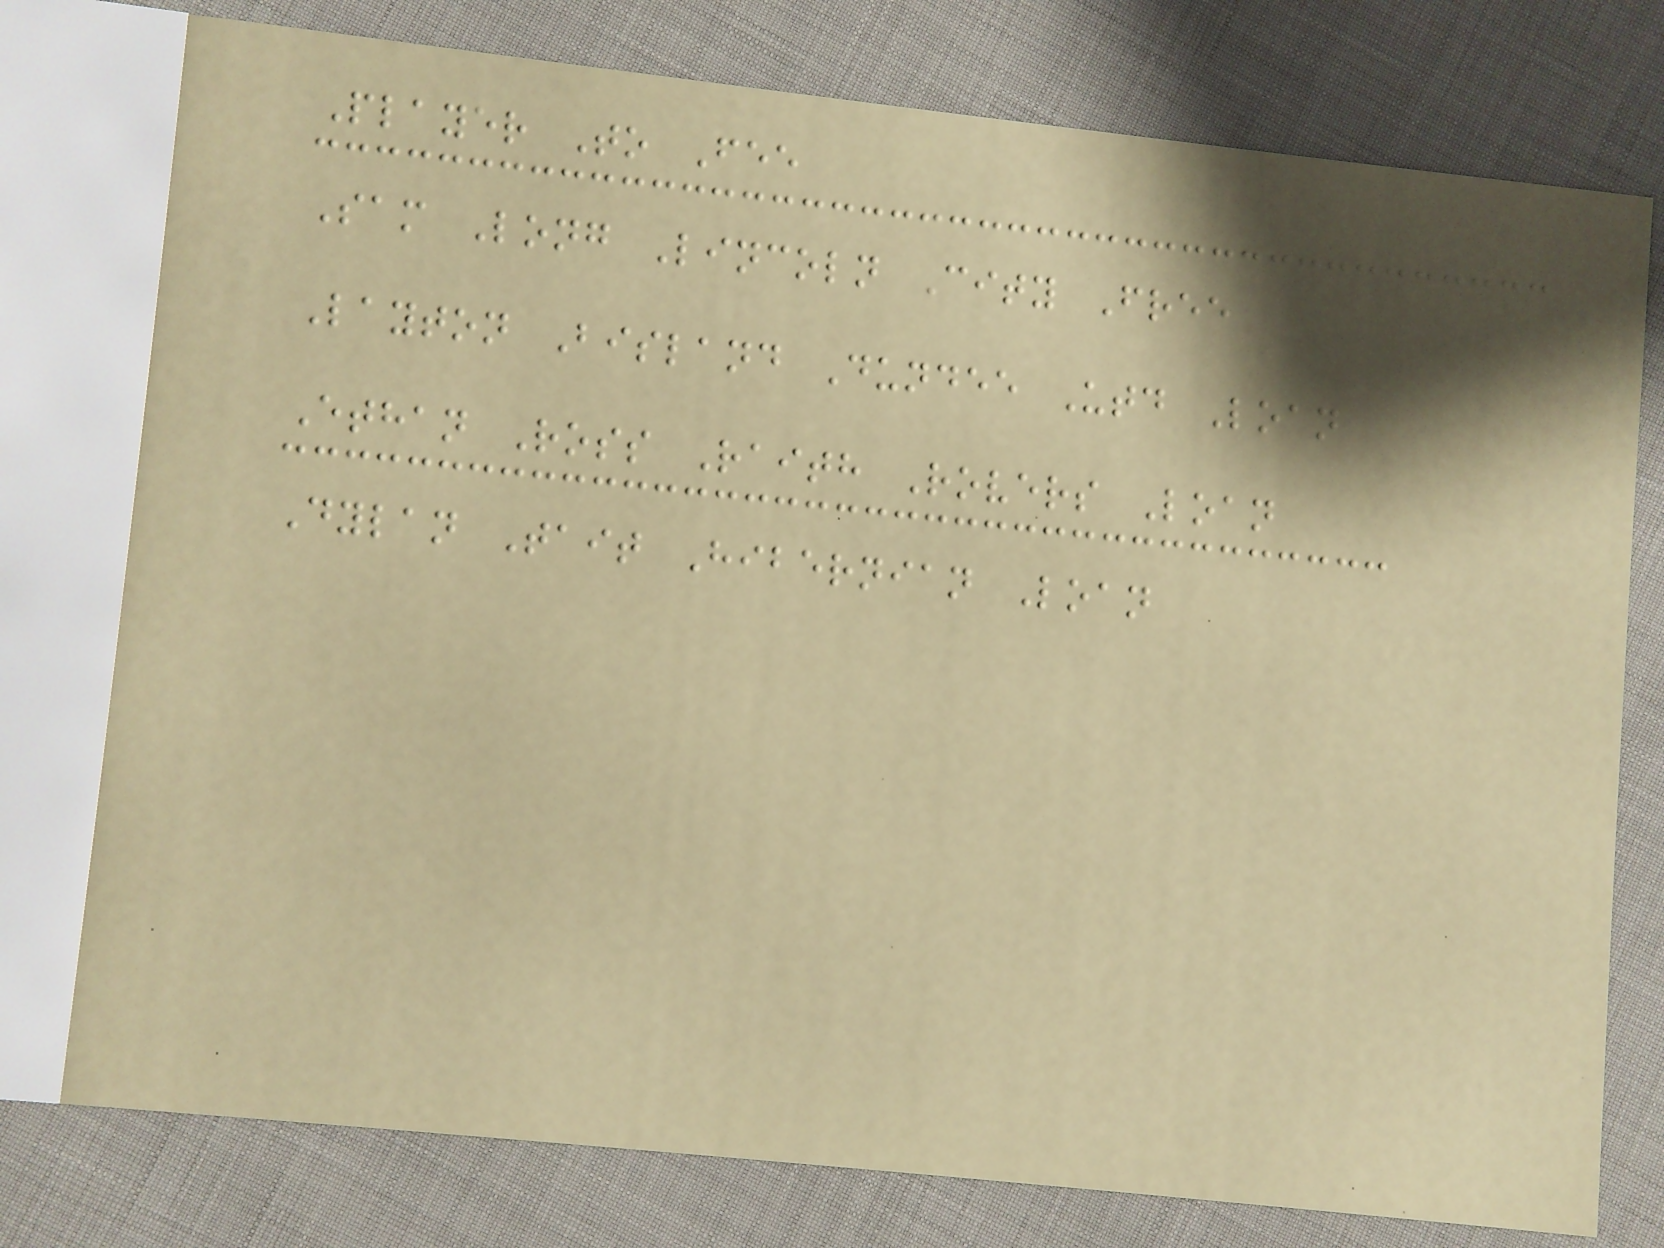Player To Fee
Sam Long Lincoln City Free
Layton Bisland Dundee Utd Loan
Ethan Ross Raith Rovers Loan
Dylan Tait Hibernian Loan
